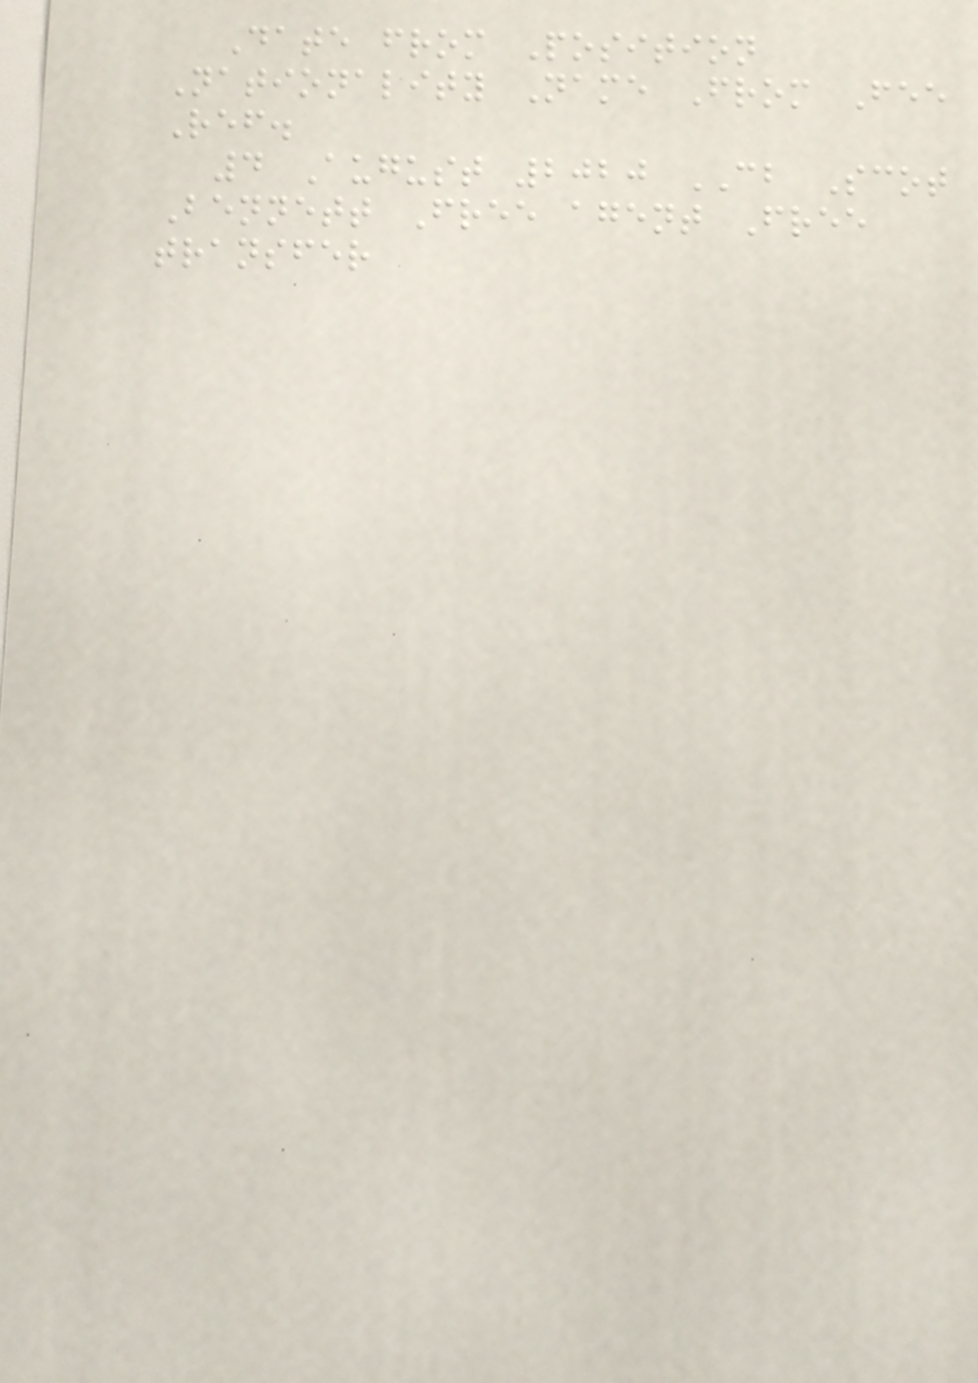Date from Position
Nationality Name From Fee
Ref.
4 August 2020 CB Scot
Bennett Free agent Free
transfer
